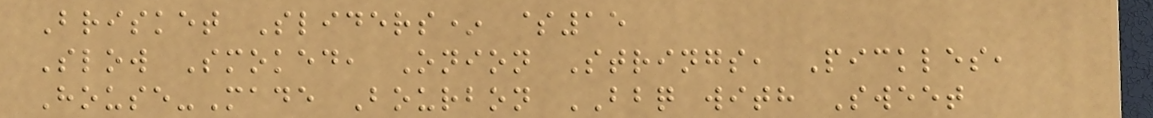Brisket Sliders* $15
Slow Smoked, Onion Strings, Pickles,
House-Made Bourbon BBQ with Sweet
